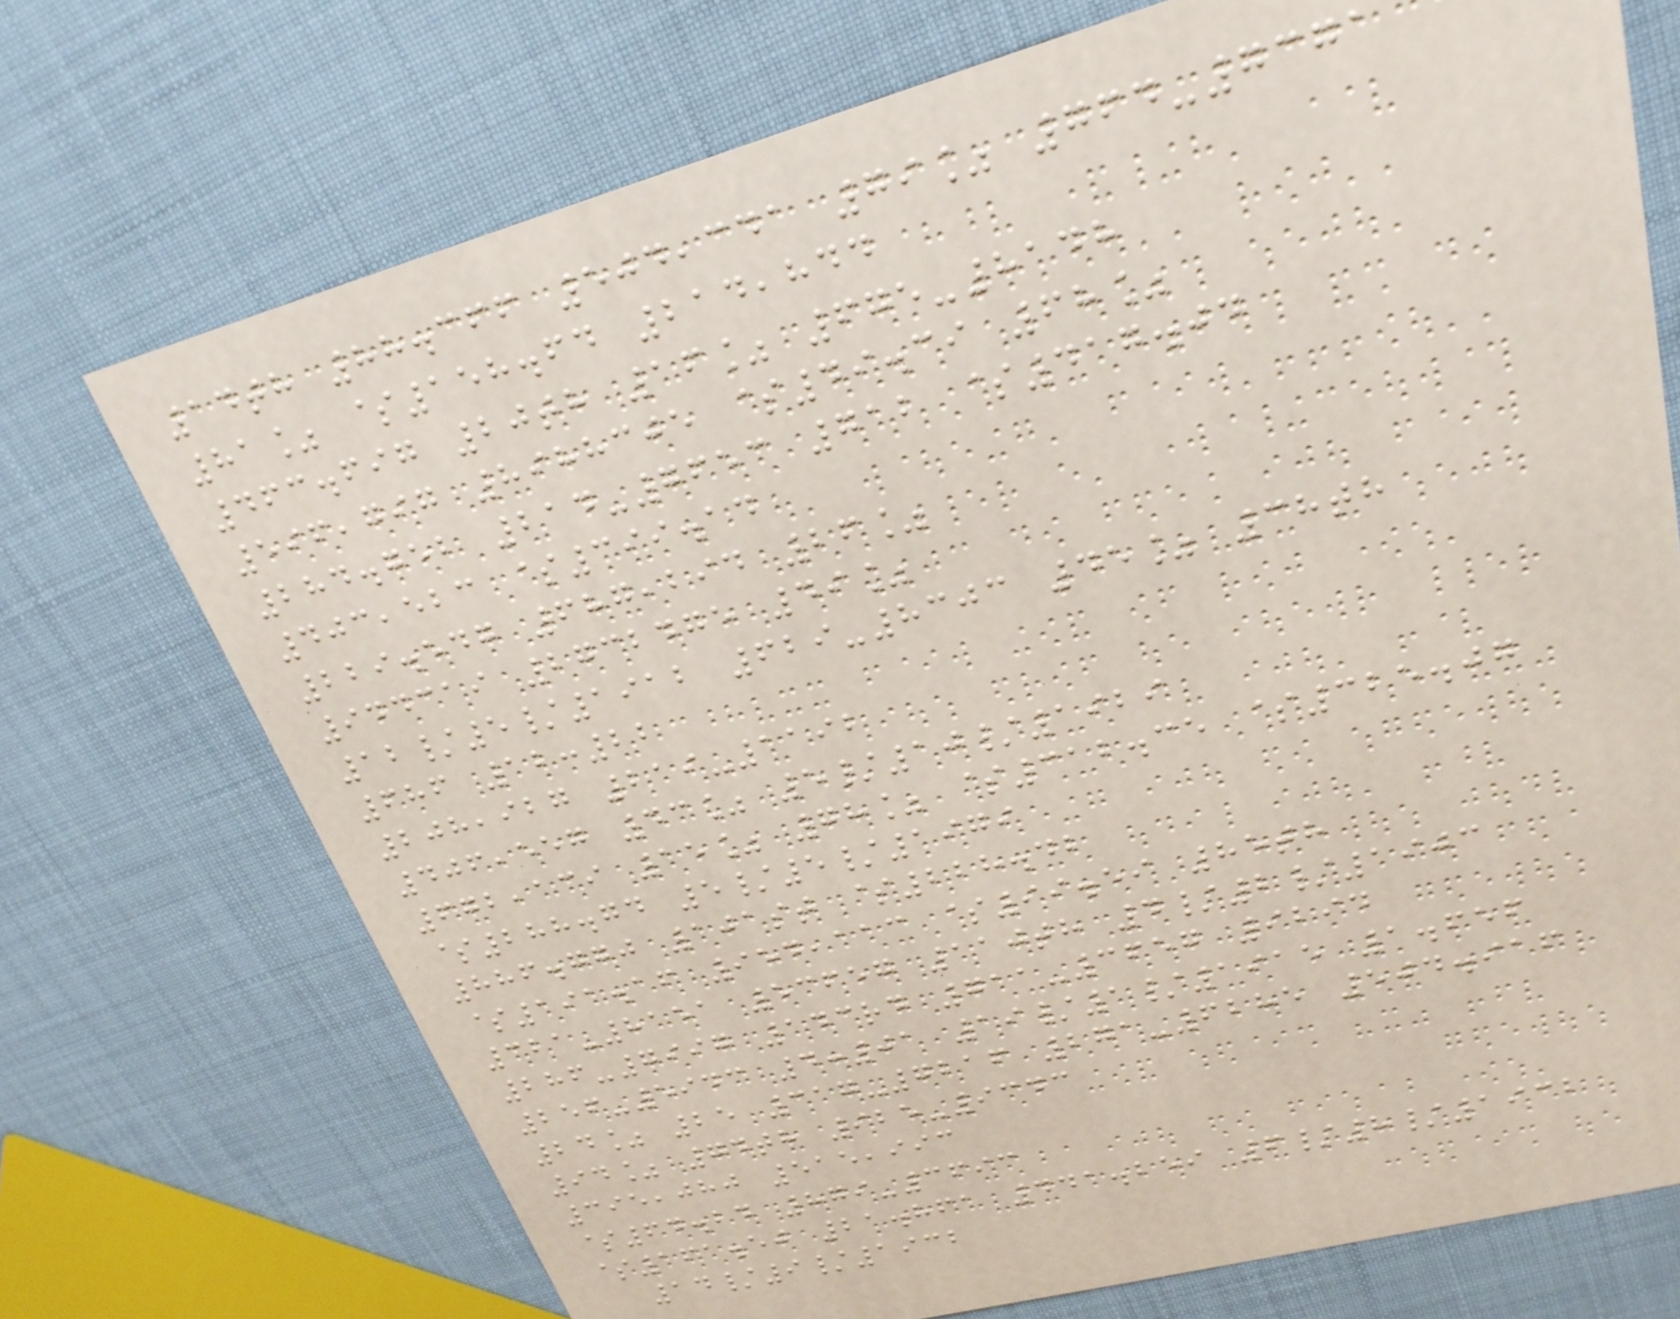14th 88.366 504,341 79% 764-7371
81% $158.64 214,844
463.697 20th 16% 675-8148
596,797 8988305 $49.39 68%
284.752 214-7653 712 $417.04
403,523 $399.14
229.547 687,294 26%
944319 2732475 49%
12/5/1912 629-8303 45% 38th
686 12:22
208,927 219-1192
406,557 43% 5/10/1929
672,139 15% 78% $312.35 $325.07
$288.74 5/5/1979
886.770 101st $228.42
$191.16 954,113 $99.59 85th
321-8151 53657 110th 4/2/1903
286-7997 143rd 711-3657 9294
256-5943 4:01 19/1/1915 1.656
24% 25 317-7216 271-6285 504.916
94% 74th 925-9343
395,080 515,993
$64.24 879-3693
$161.50 21.861 441.259 6/8/1932
14/9/1932
